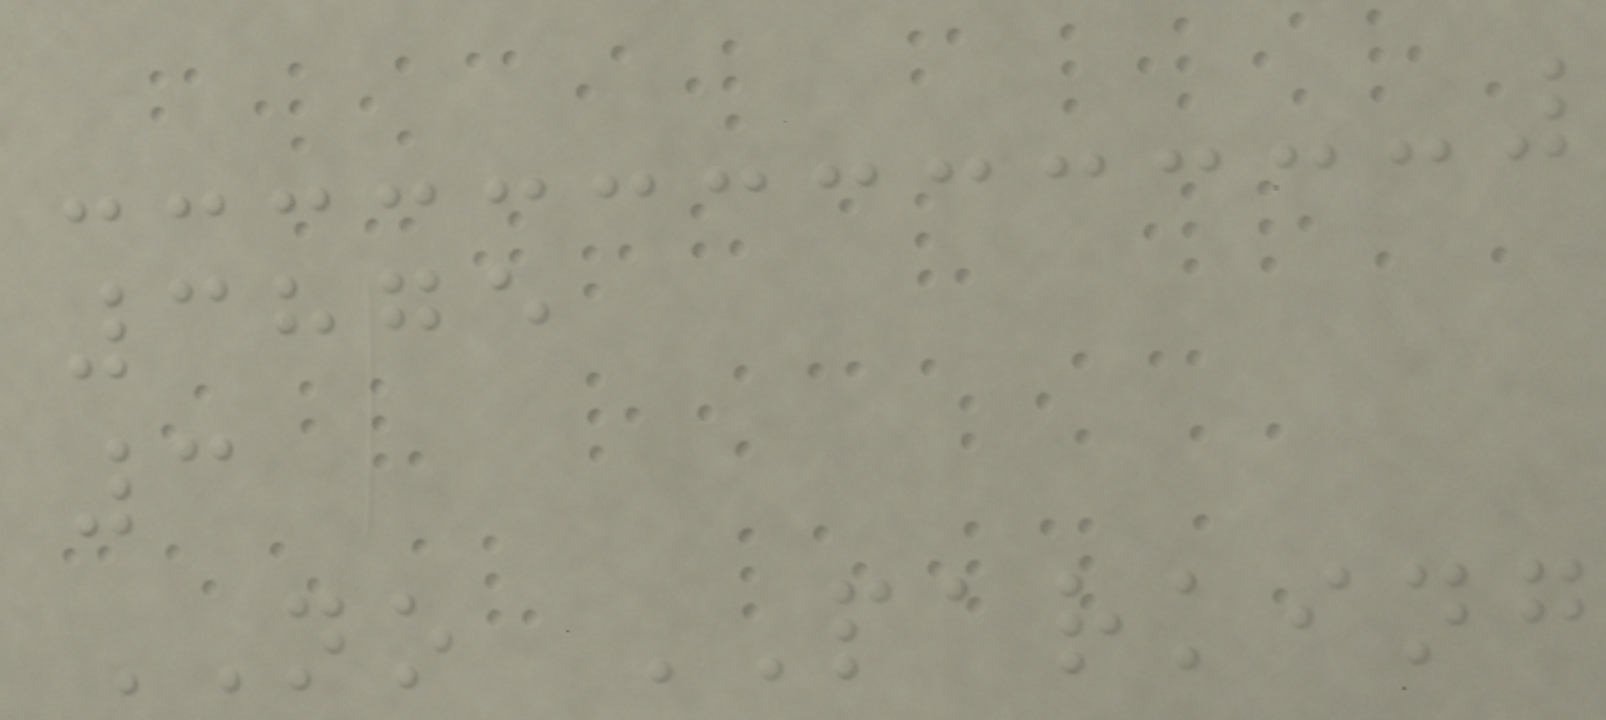3875
3
NO PARKING
